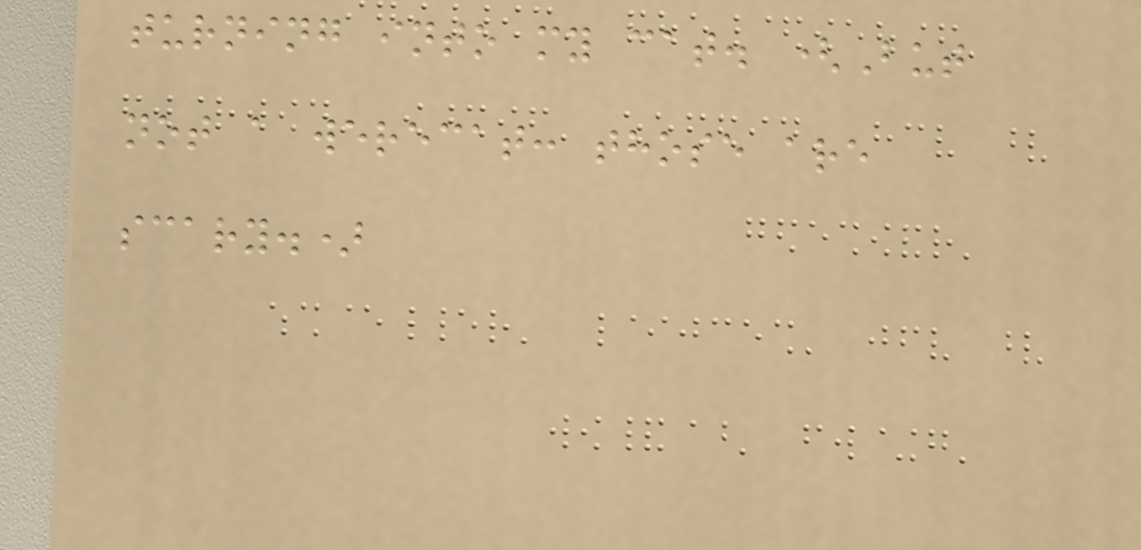turning into my cat. (But
not a werecat: those are
scary.)
